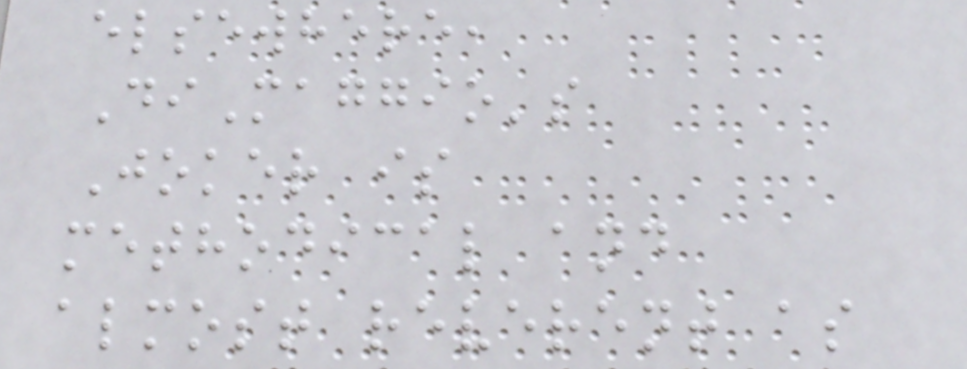elsewhere,
DiMaggio's
Joker is
methodical and
almost reverent as
